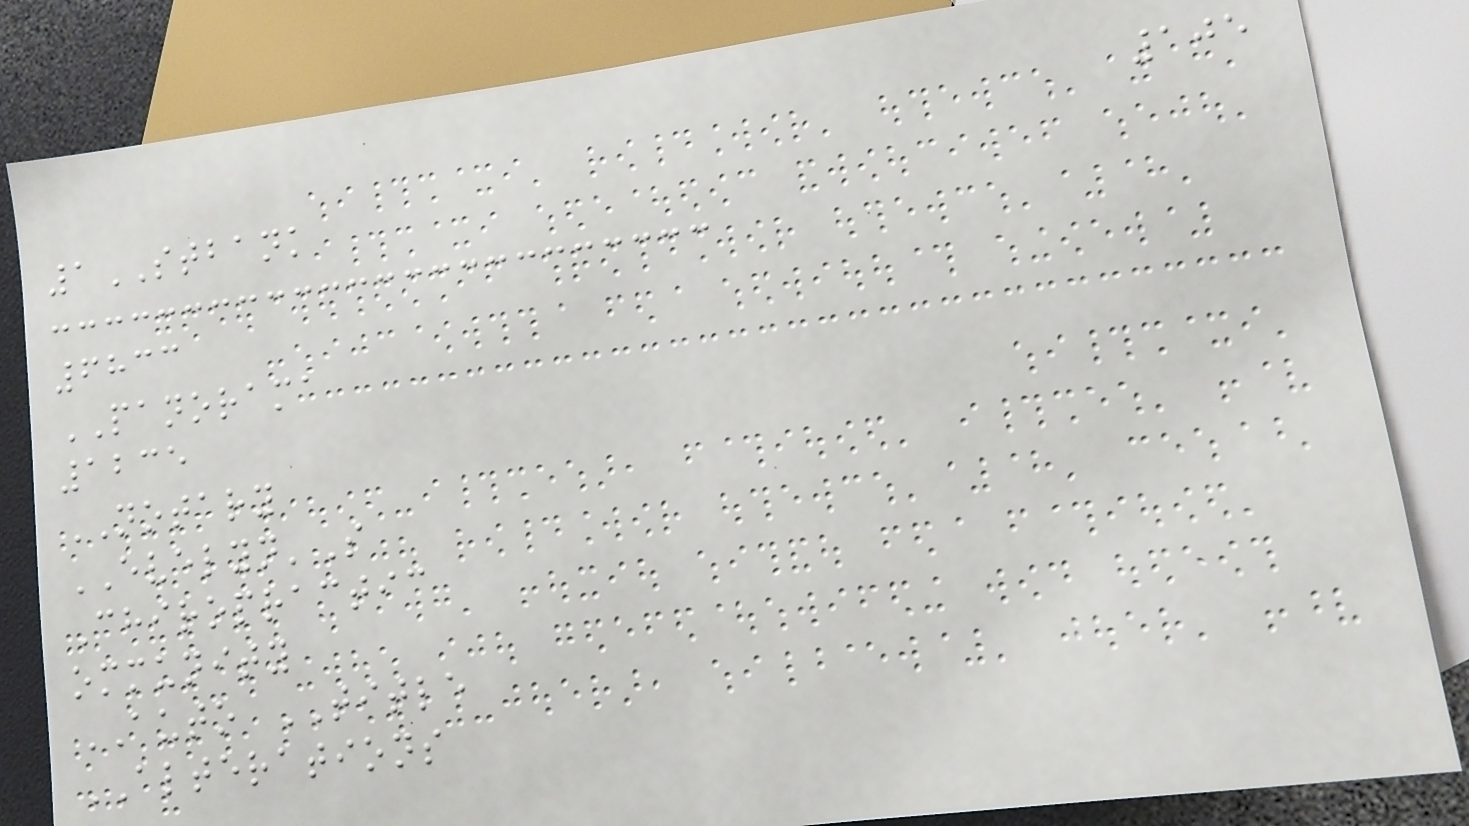105
1STBANK
6833
PANORAMA
1235
NOTARY
EVELYN'S
Chiropractic
ommunity
AUTO TITLE
ALTERATIONS
